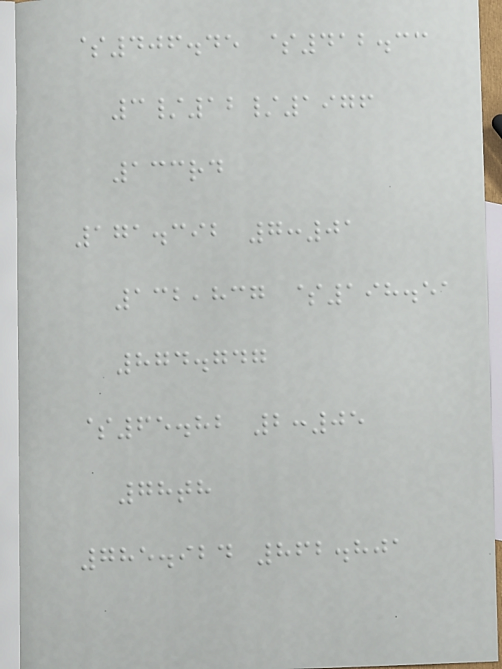$406.45 $412.33
3/12/1976
133rd
171.392 7:01
132,837 $198.51
874.747
$65.82 2:05
78th
785.924 862.801
